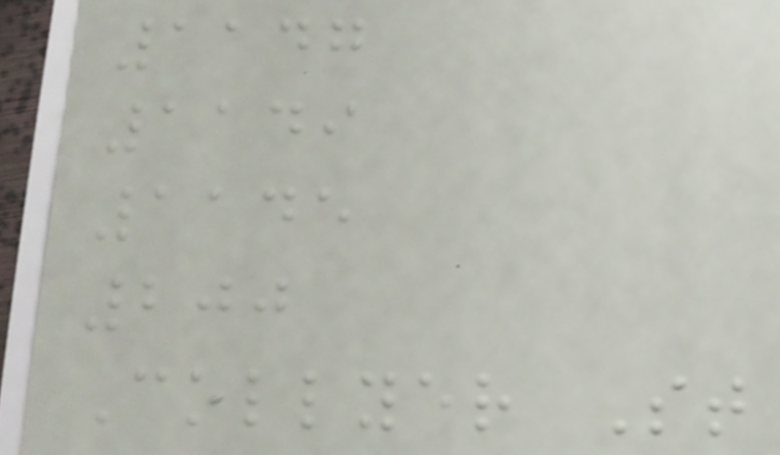1147
1149
1145
200
Collyer St
